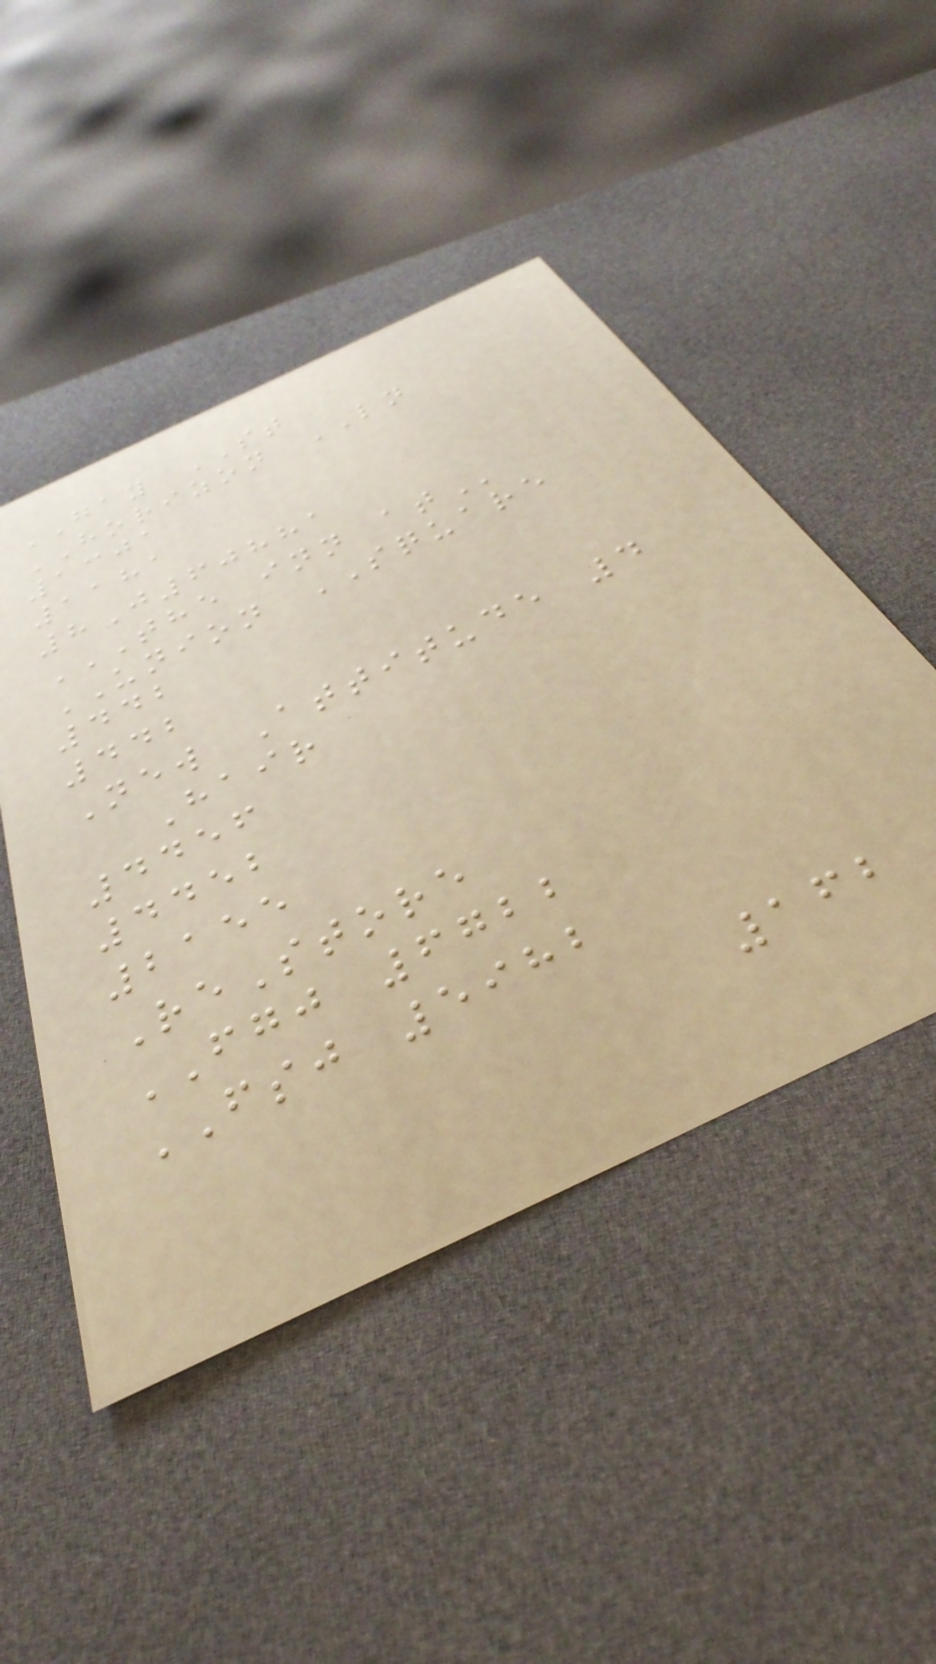GAY ST
HORIZON LN
1301
1181
8J60881
THE INN AT
UNION SQUARE
442
442
New Attitude 4
Hair
4456
4452
2155
ReStore
FGJ 6722
FSJ 5982
162
